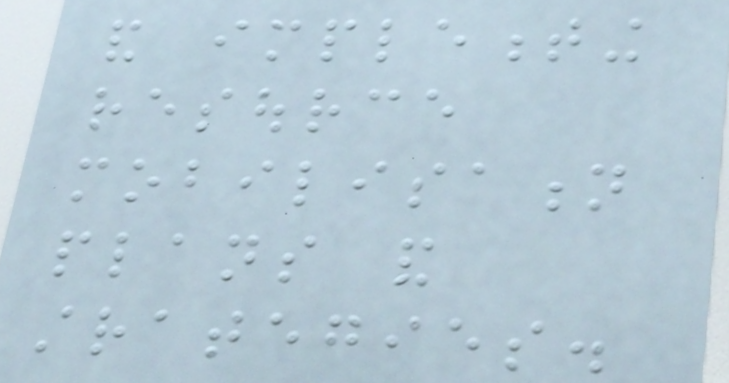and implementing
resource
mobilisation
plans and
strategies.
